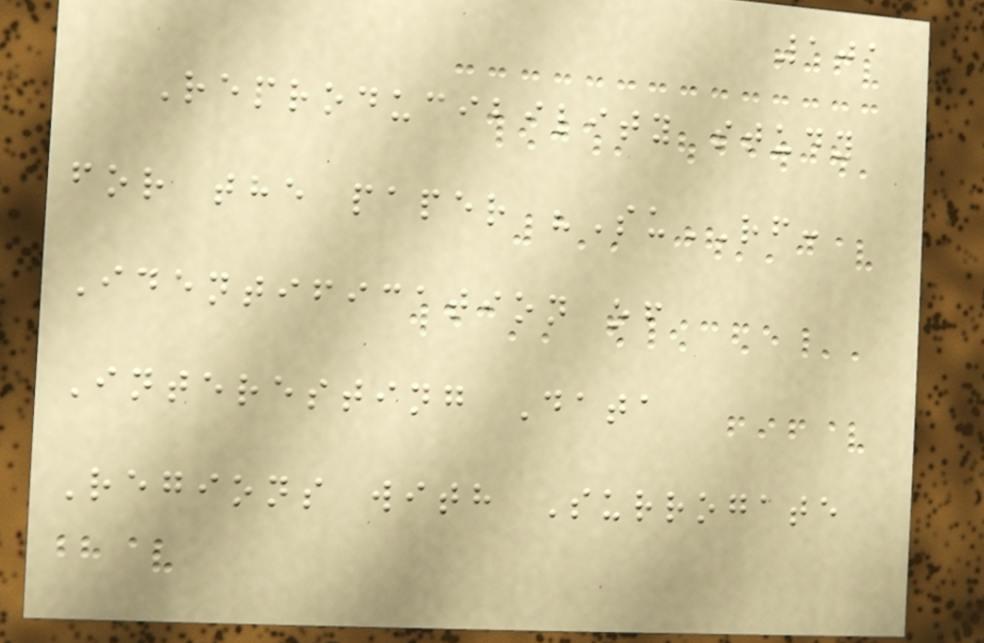101
Reproducibility study
for the paper "SuRF:
Identification of
Interesting Data
Regions with Surrogate
